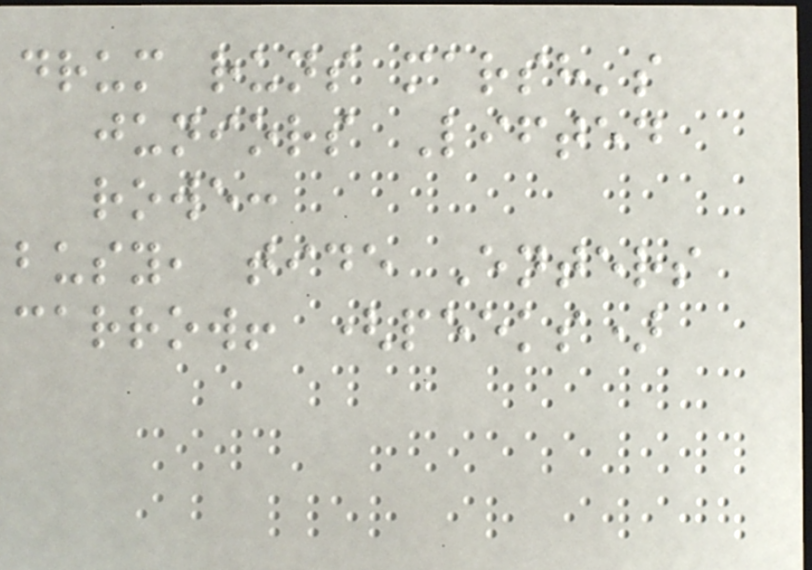drum runs marsh's
juniors Lifted
rowe:
busy, tide Enters
carrow! (peeks)
